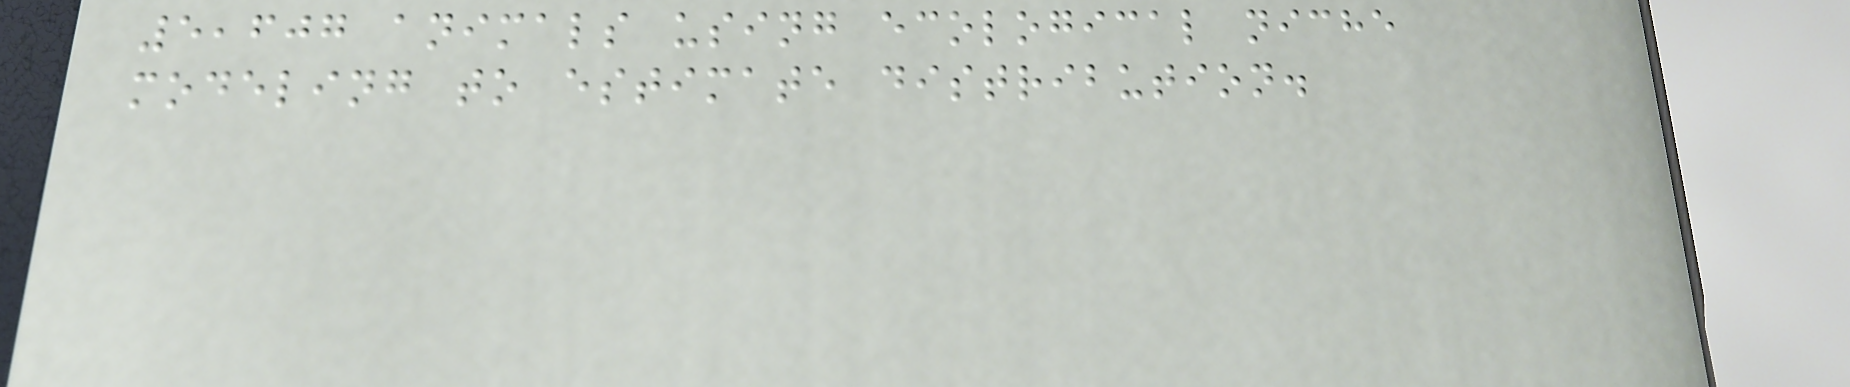5,607 animals using ecological niche
modeling to estimate distribution.
